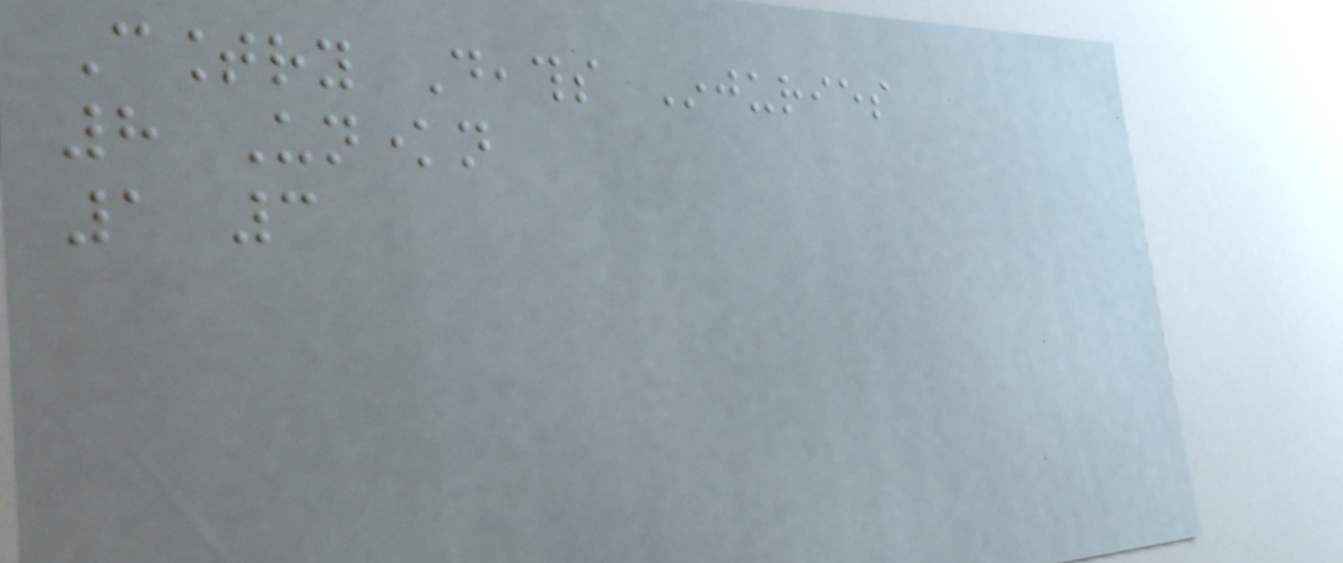Country Deaths Injuries
8 Unknown
1 3
